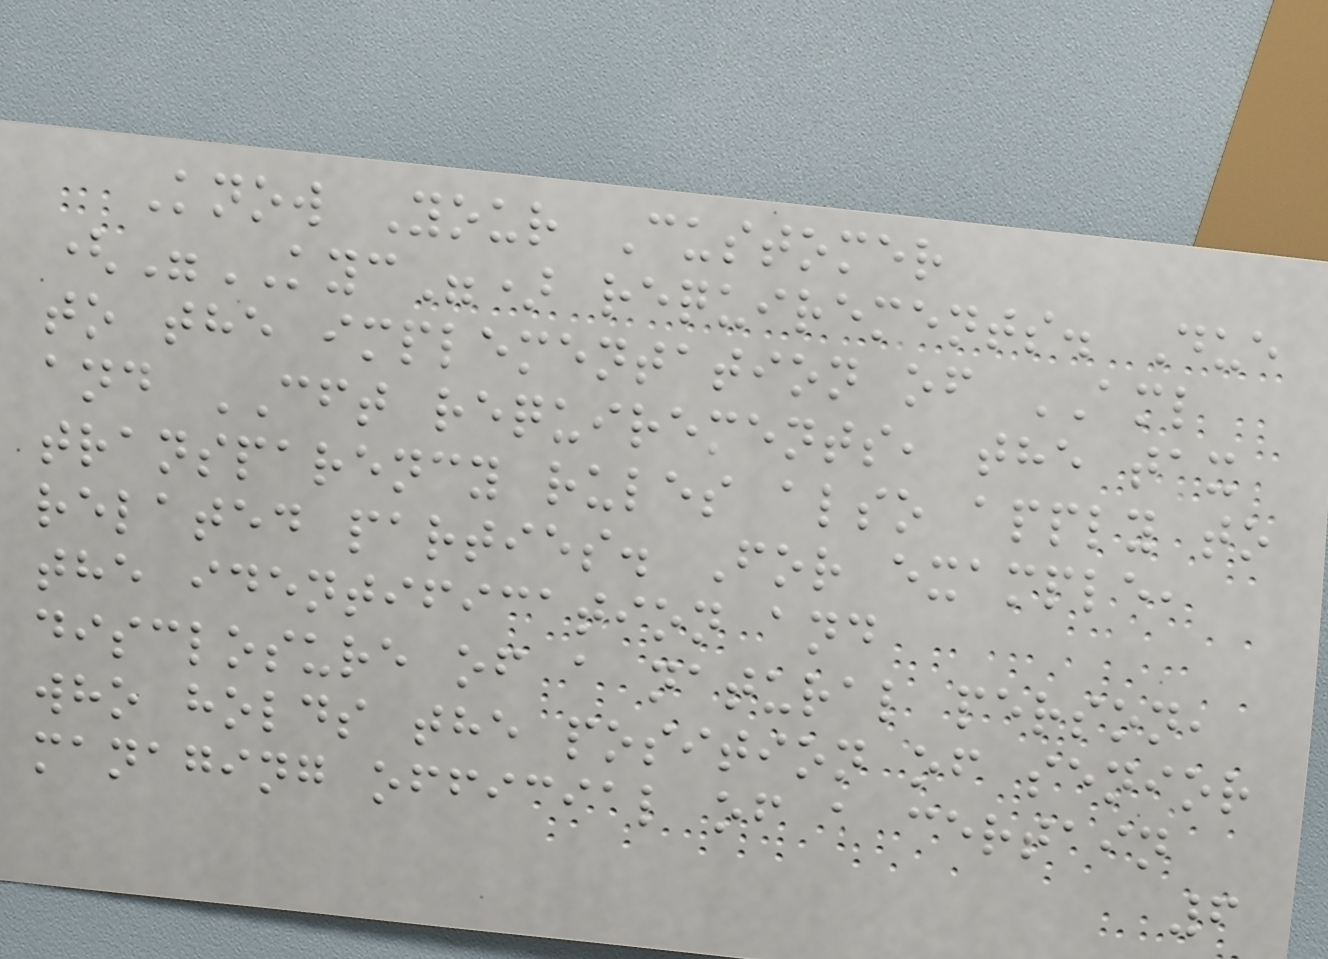Know Your Customer
("KYC") requirements. Due
to the implementation of AML
and CFT requirements, the tax
transparency rules also apply to
related parties. For example,
the identification and
disclosure of a natural person,
who holds the position of senior
managing official of a certain
6
